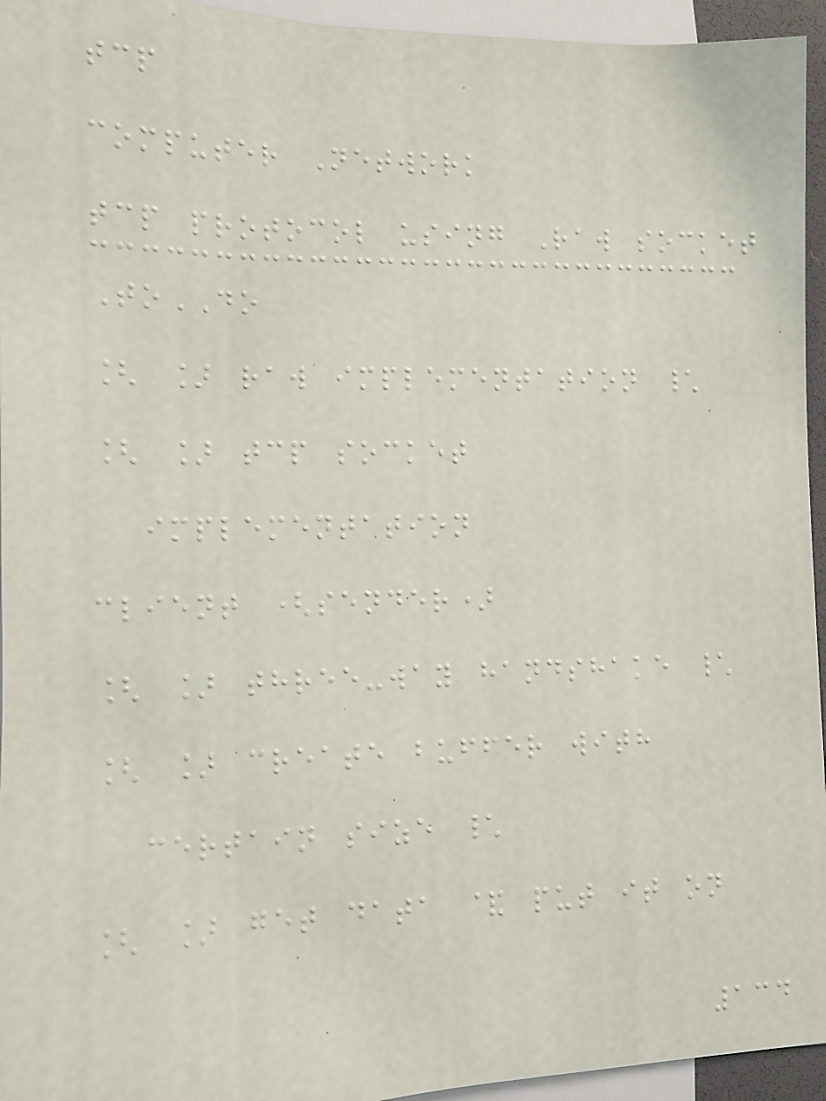tcp
computer Network
tcp protocol using Raw socket
ToDO
[ ] raw implementation \
[ ] tcp socket
implementation
client (sender)
[ ] three-way handshake \
[ ] create buffer with
certain size \
[ ] get data & put it on
134
